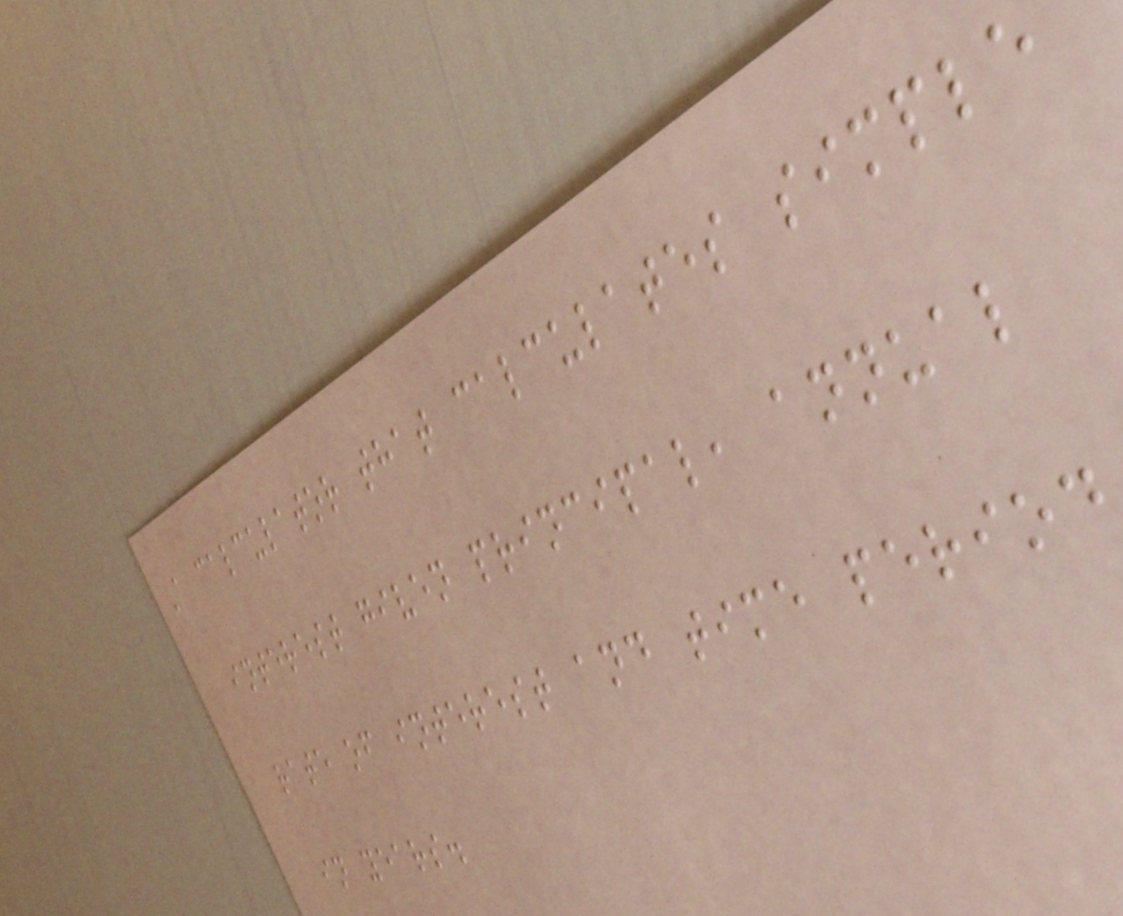A calculator that calculates simple
interest given principal, annual
rate of interest and time period
in years.
